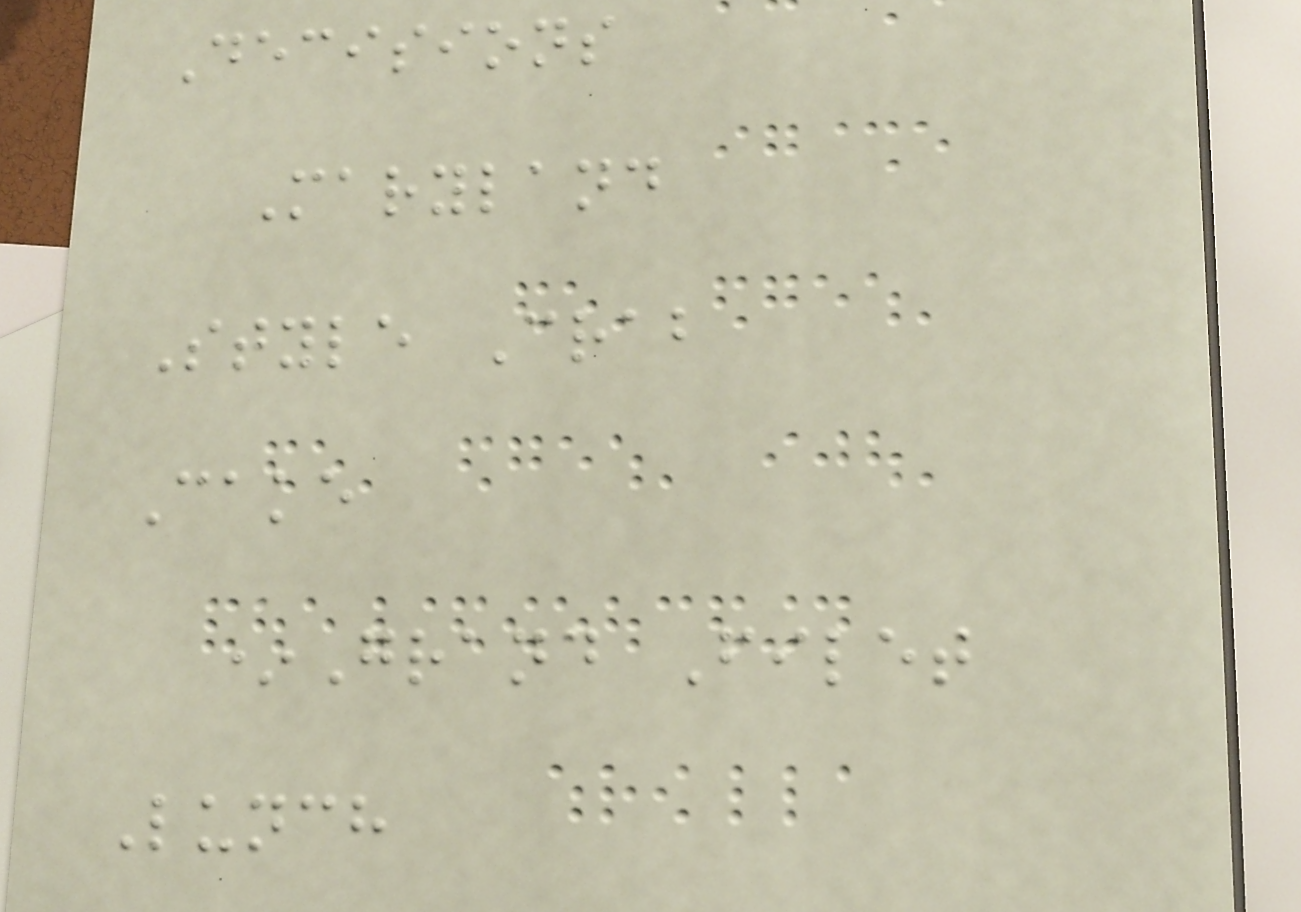Decisions
Maryland
Style Crab
Cake
*Grand Filet
Lunch
